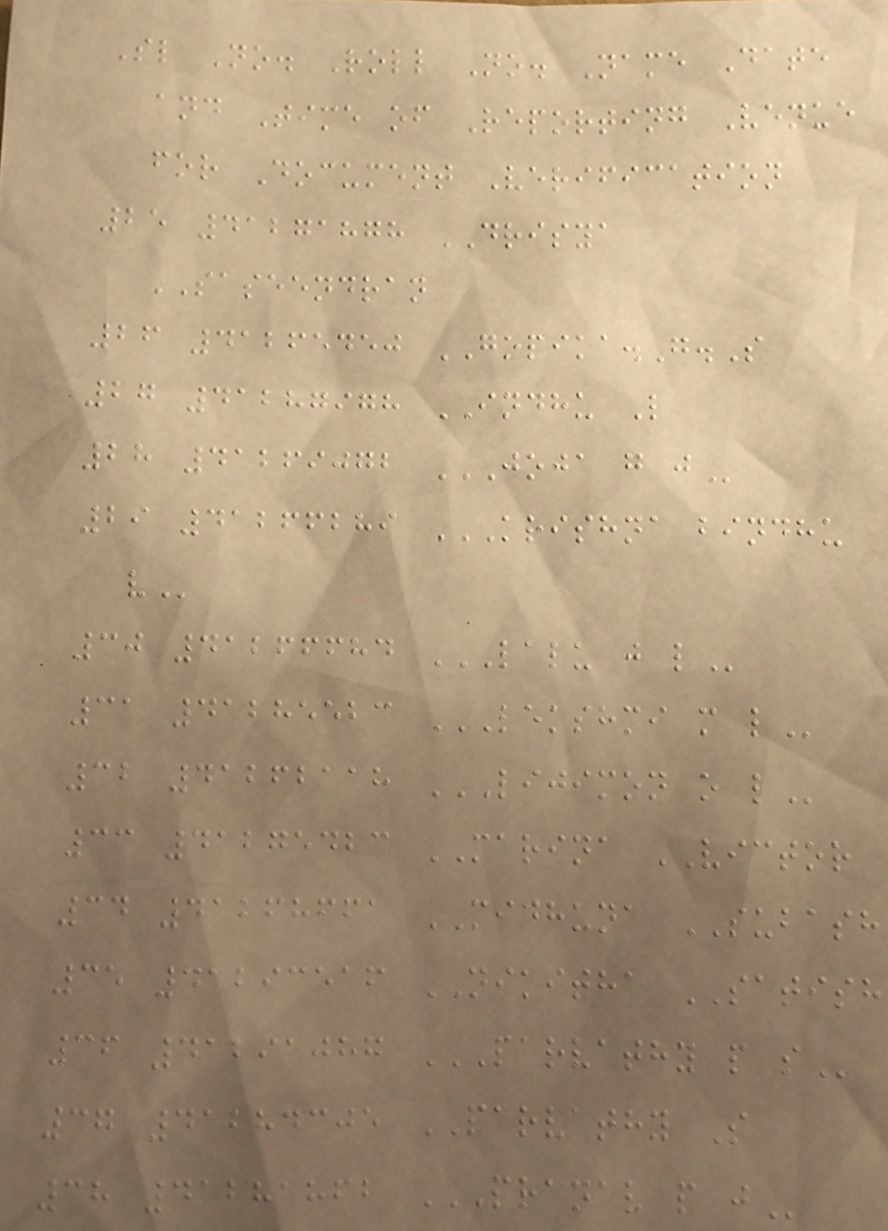Sl No. Roll No. Name Date
and Time of Reporting Venue
for Document Verification
25 41271878 DRISYA
SASEENDRAN
26 41265450 GOPIKA.G.S
27 41287978 INDHU L
28 41269072 JOJA G J
29 41266289 KRISHNA BINDHU
V
30 41266684 LALU J L
31 41285523 LEKSHMI M L
32 41262118 LIJIMON O L
33 41275423 MARINA VICTOR
34 41268661 MIDHUNA SUBASH
35 41293516 NIKITHA SATISH
36 41291087 PARVATHY P S
37 41284305 PARVATHY S
38 41281862 PRANAV P J
